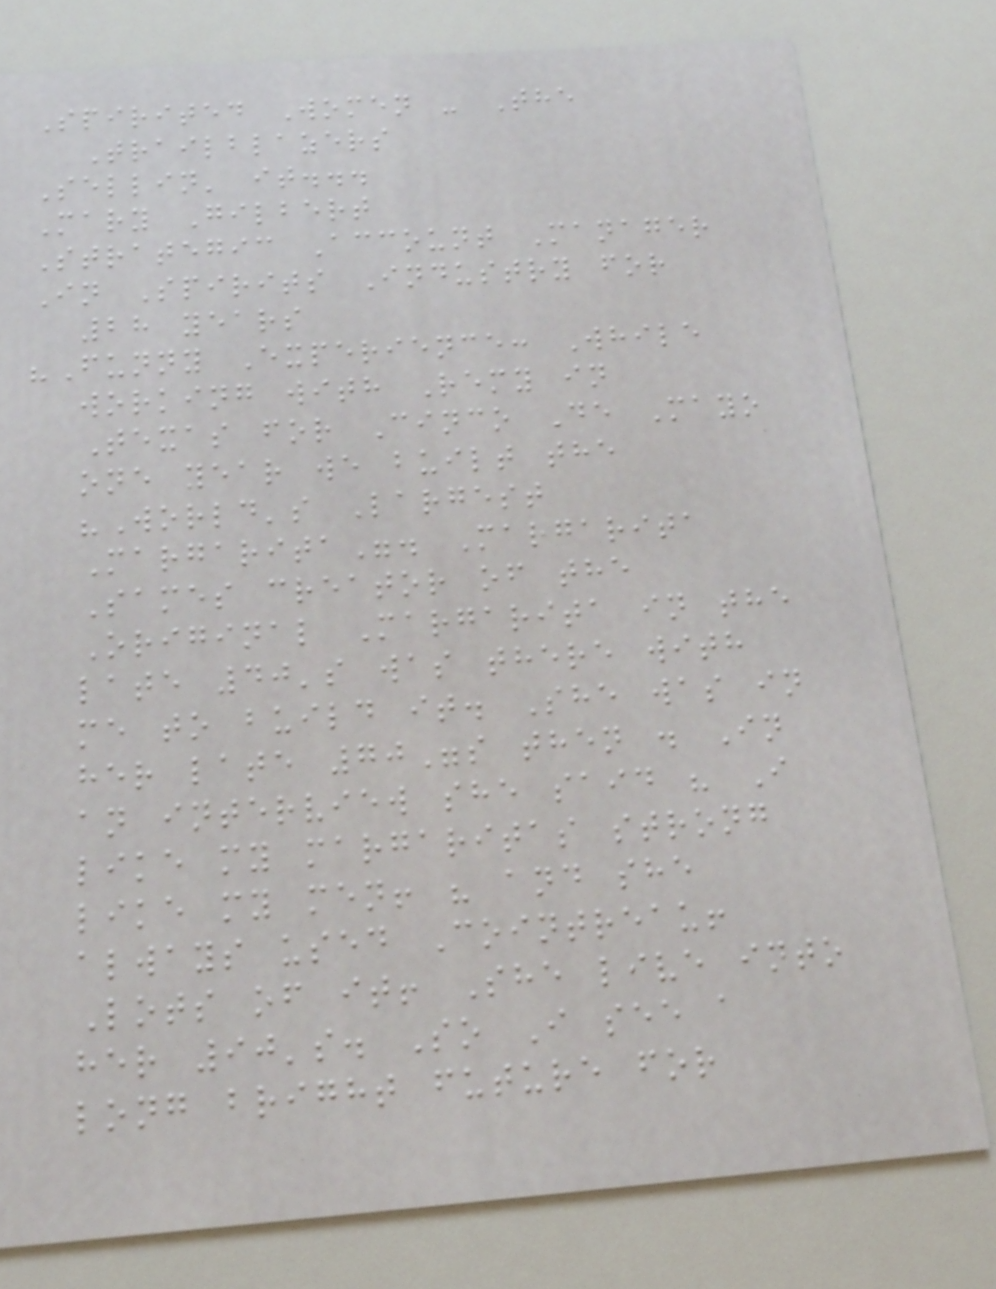Spirited Women - The
Trailblazers
Sellin' it...
Mary Gilbert
Strategic Account Manager
In Spirits Industry for
28 years
"Funny Experience: While
working with Remy in
Texas for Cinco De Mayo
one year we built the
"World's Largest
Margarita". Margarita
Sames creator of the
Original Margarita in the
late 40's was there with
me to build it. She was in
her late 70"s then . In
an interview she said " I
like my margaritas strong
like my men! " and she
always used Cointreau!
Lots of it! She live into
her 90's. So I see a
long bright future for
